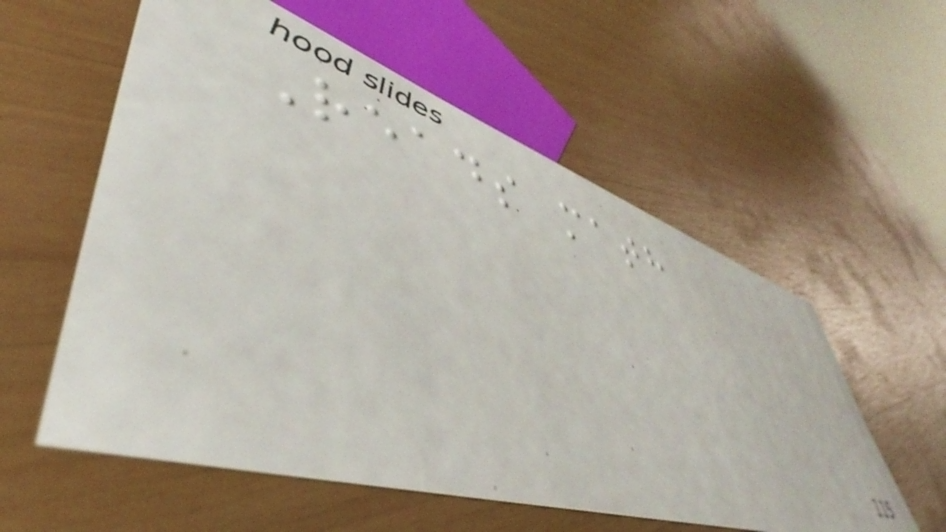Reads math
